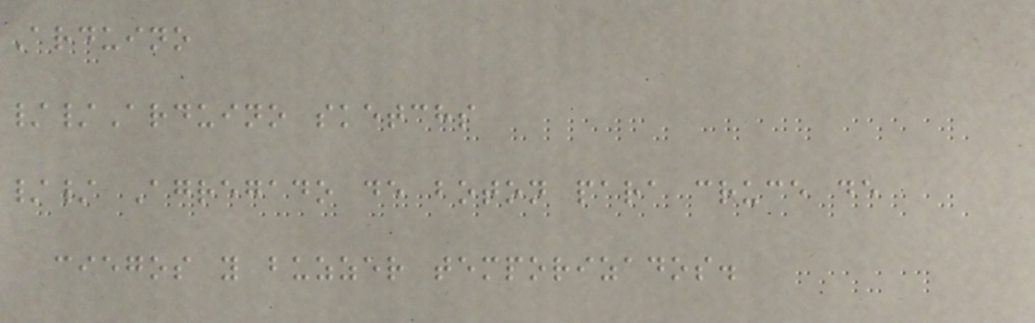Arduino
//Arduino sketchs
// Agregado de boton para cruce de
ciegos y buzzer temporizados.
